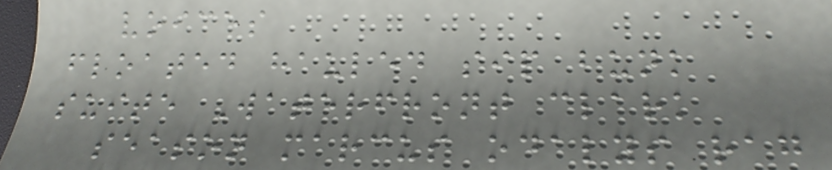voices
floated hauled sip bunk
suite Waterfront clark
season marcus odalys rag
